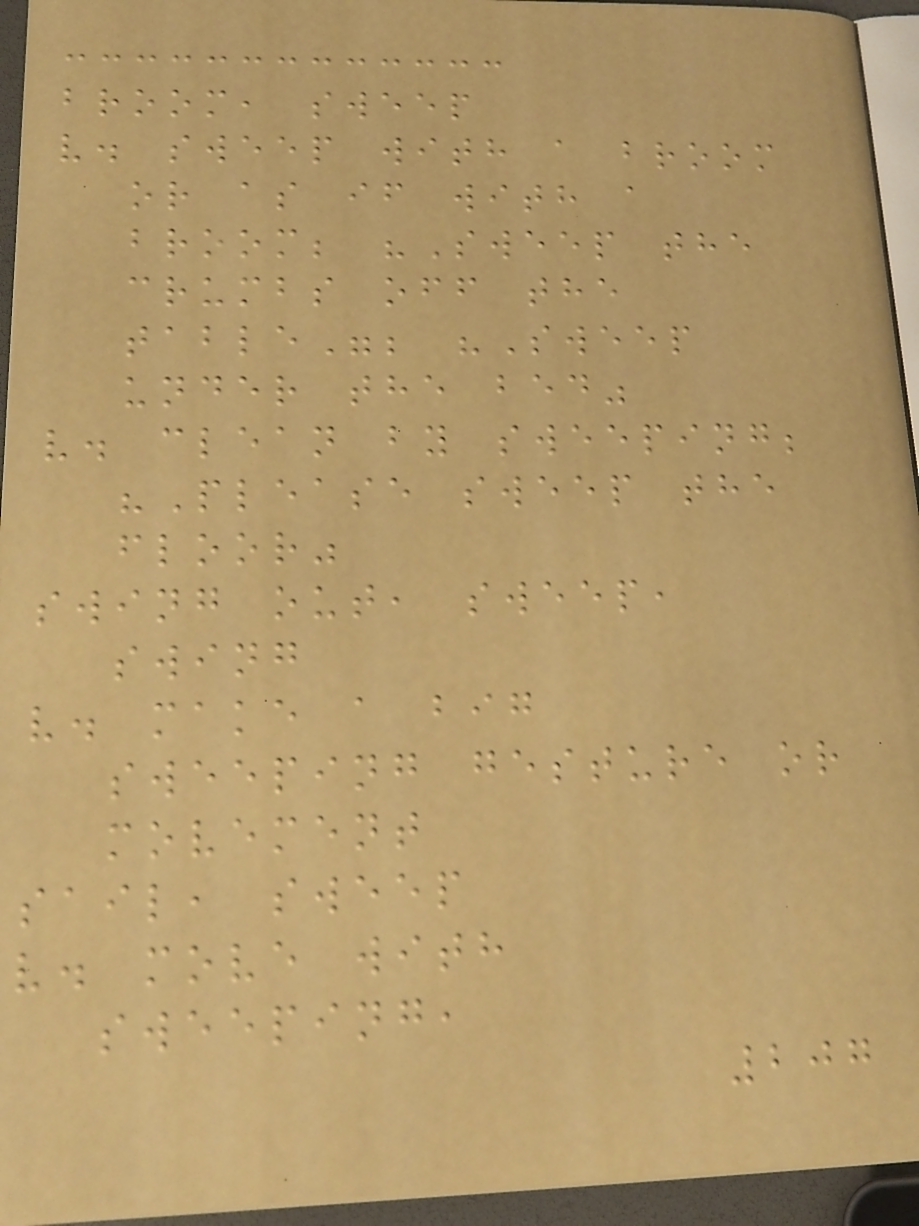broom, sweep
v. sweep with a broom
or as if with a
broom; "Sweep the
crumbs off the
table"; "Sweep
under the bed"
v. clean by sweeping;
"Please sweep the
floor"
swing out, sweep,
swing
v. make a big
sweeping gesture or
movement
sail, sweep
v. move with
sweeping,
207
